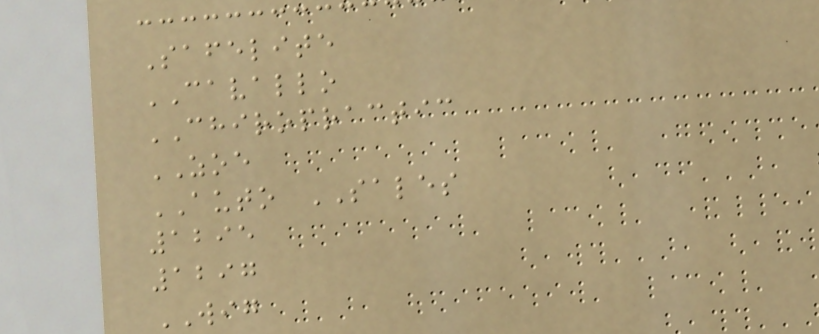Safelite
CAVALLO
CHIROPRACTIC
ZOE
AUTO SALES
1295
1297
WIG
